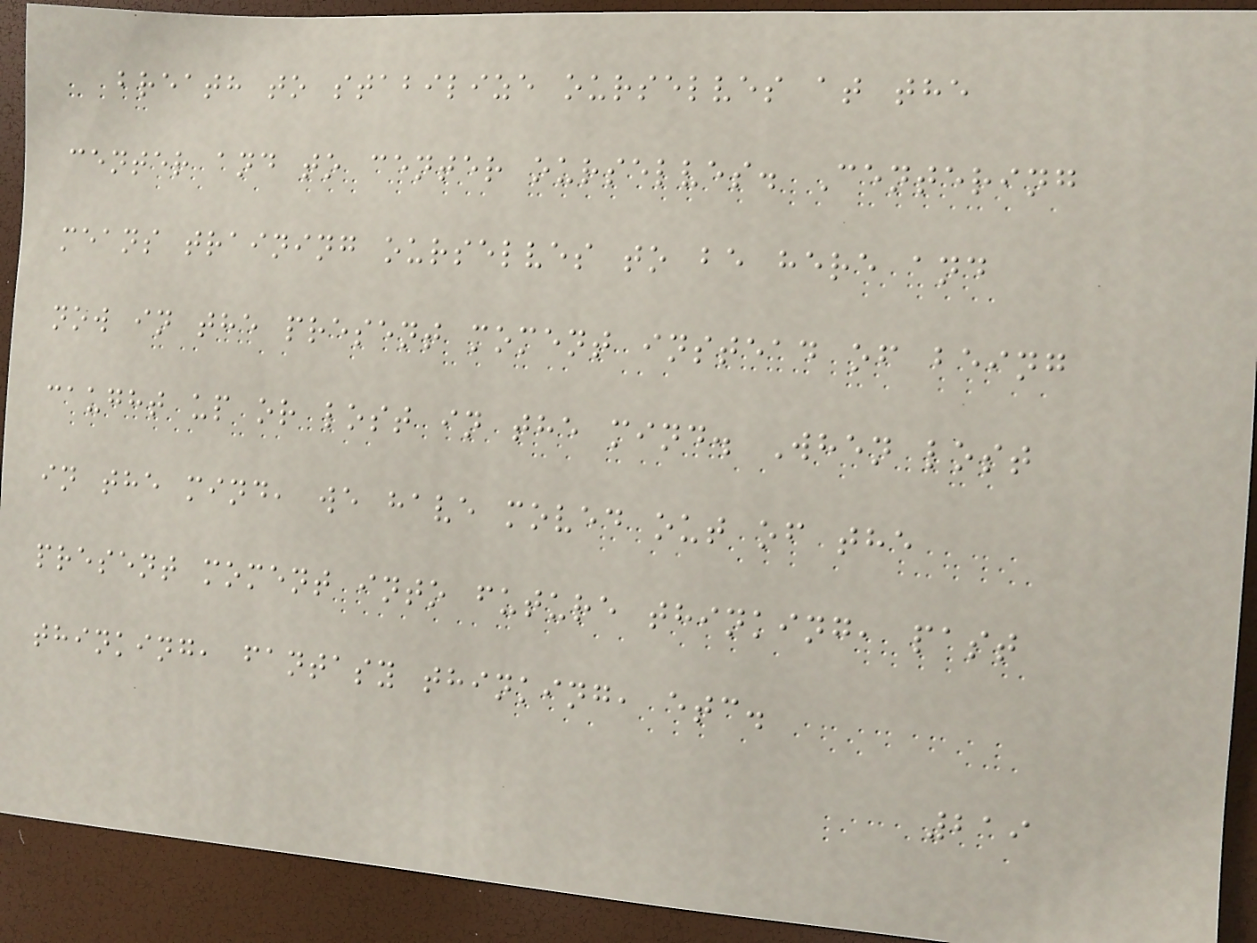breath to stabilize ourselves at the
center and to center ourselves. Centering
means training ourselves to be here and
now in the present moment instead of being
caught up or lost in the mind. When lost
in the mind, we have moved out of the
present moment into future thinking, past
thinking, fantasy thinking, etc.
219
